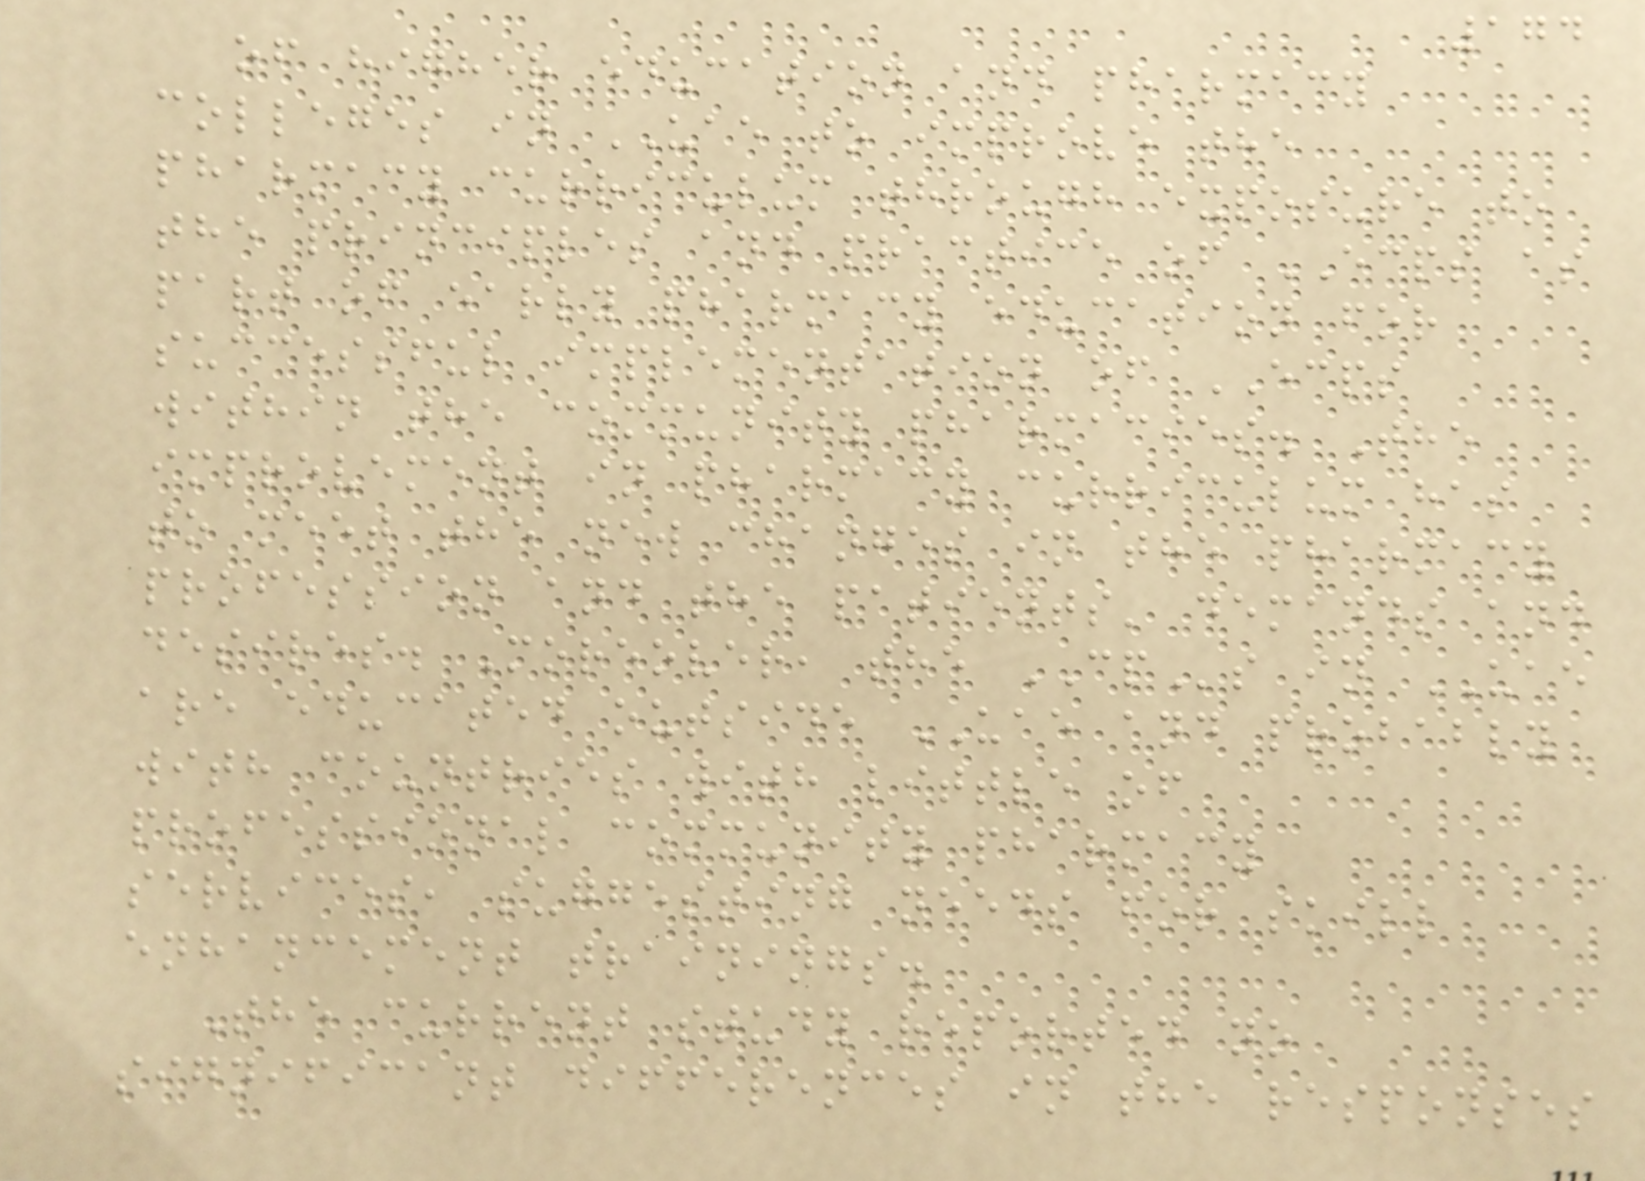174
of higher education and pharmacy
colleges in UAE to improve the
pharmacy curriculum through exposure to
the principles and practice of ECPS as
part of early pharmacy education for
successful implementation of ECPS
within the community pharmacies. The
improvement in pharmacy curriculum has
to meet the new changes in the pharmacy
profession and the patients' demands and
desires. Moreover, the CPs in UAE
are educated outside UAE and probably
with countries with little of
professional community pharmacy
services, suggesting needs for skill
enhancement trainings.
The current study reported no
significant differences in the responses
